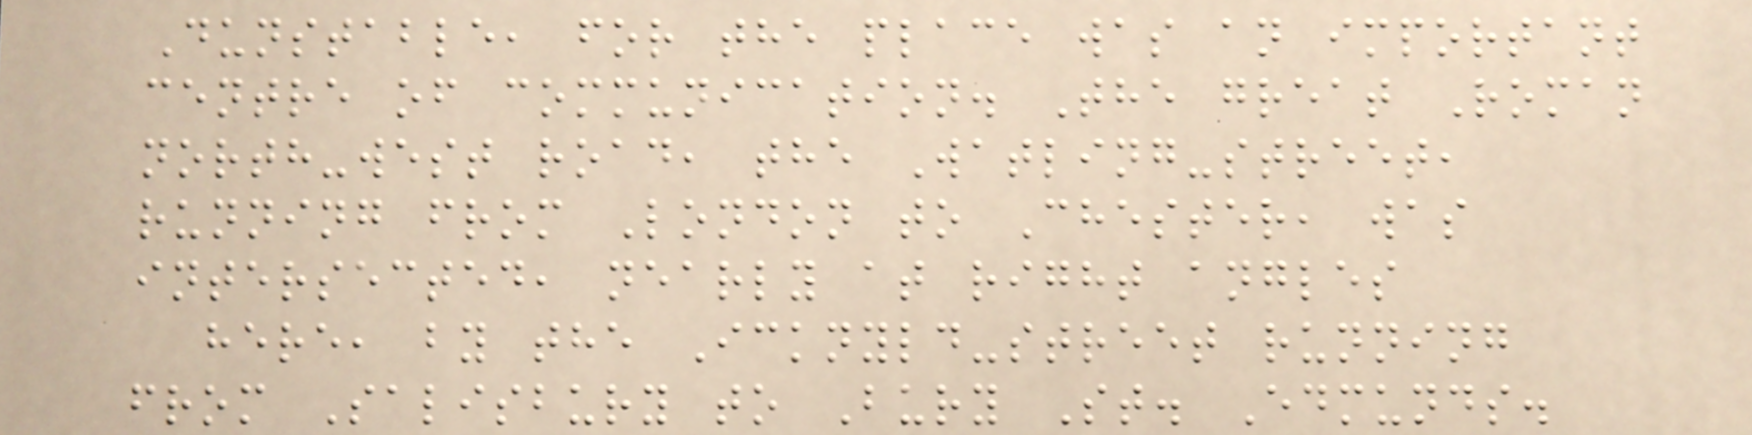Dunstable, for the place was an important
centre of communication. The great Roman
north-west road, the Watling-street,
running from London to Chester, was
intersected, nearly at right angles
here, by the Icknyld-street running
from Salisbury to Bury St. Edmunds.
